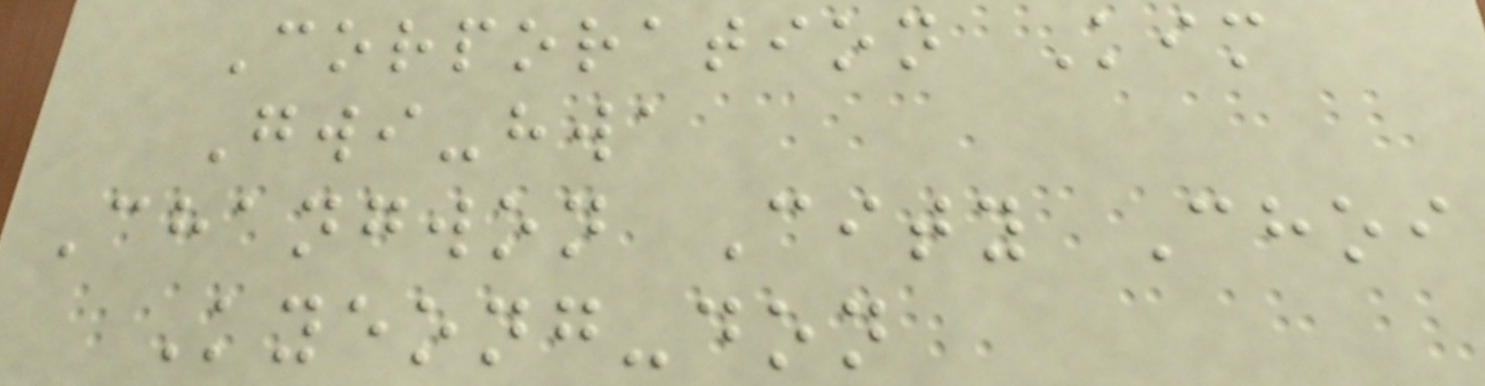Corporation Kim
Gwi-hwa
Changwon City Choi
Kyeong-don
